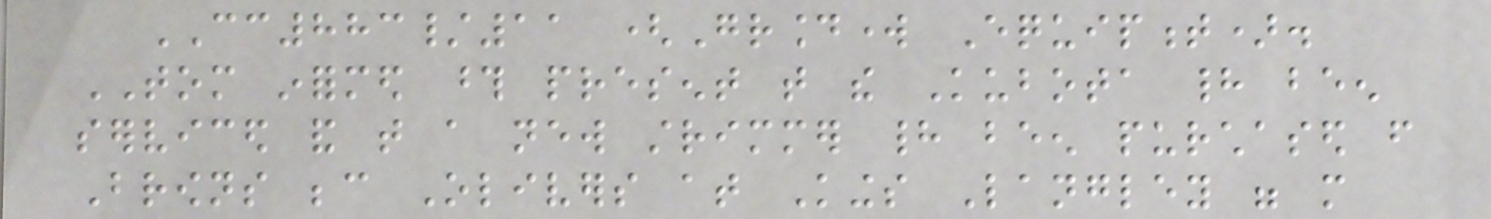CC883/11 (Groundwork Equipment).
TOM informed those present that the Kubota had been
serviced and that a new strimmer had been purchased from
Browns because Olivers at Kings Langley were more
